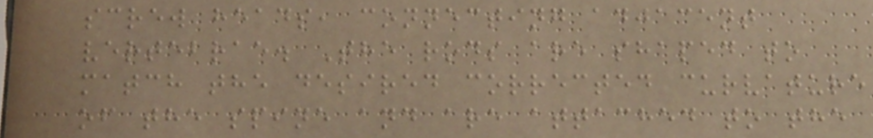screw heads, connecting adjacent
vertebrae. The rods are shaped to
match the desired corrected curvature
of the spine and are attached to the
